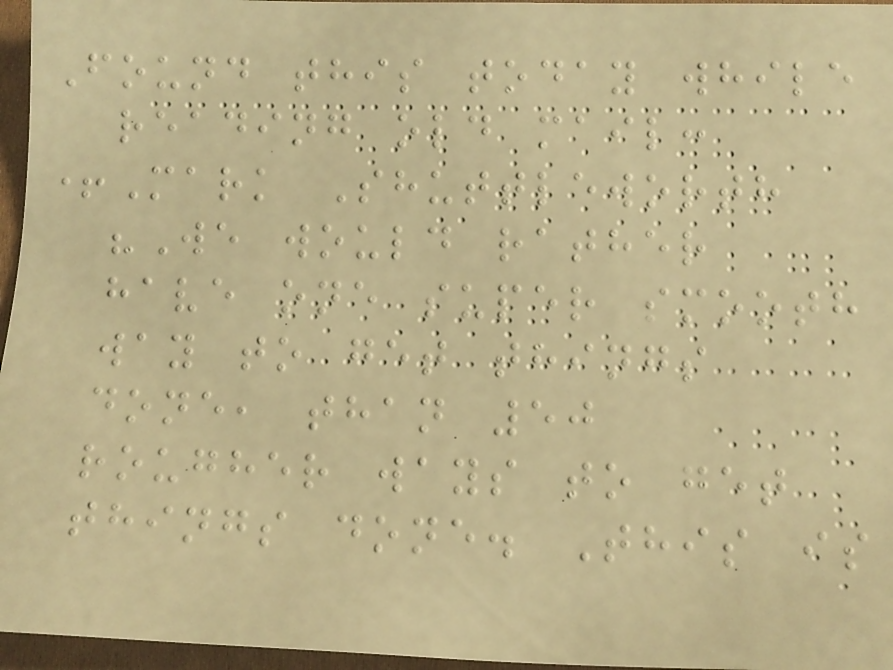Found this today while
reading old mail:
+Mark Shuttleworth
"We would rather
have one super smooth
way to get things
done, than 50
rougher ways to get
things done. This is
